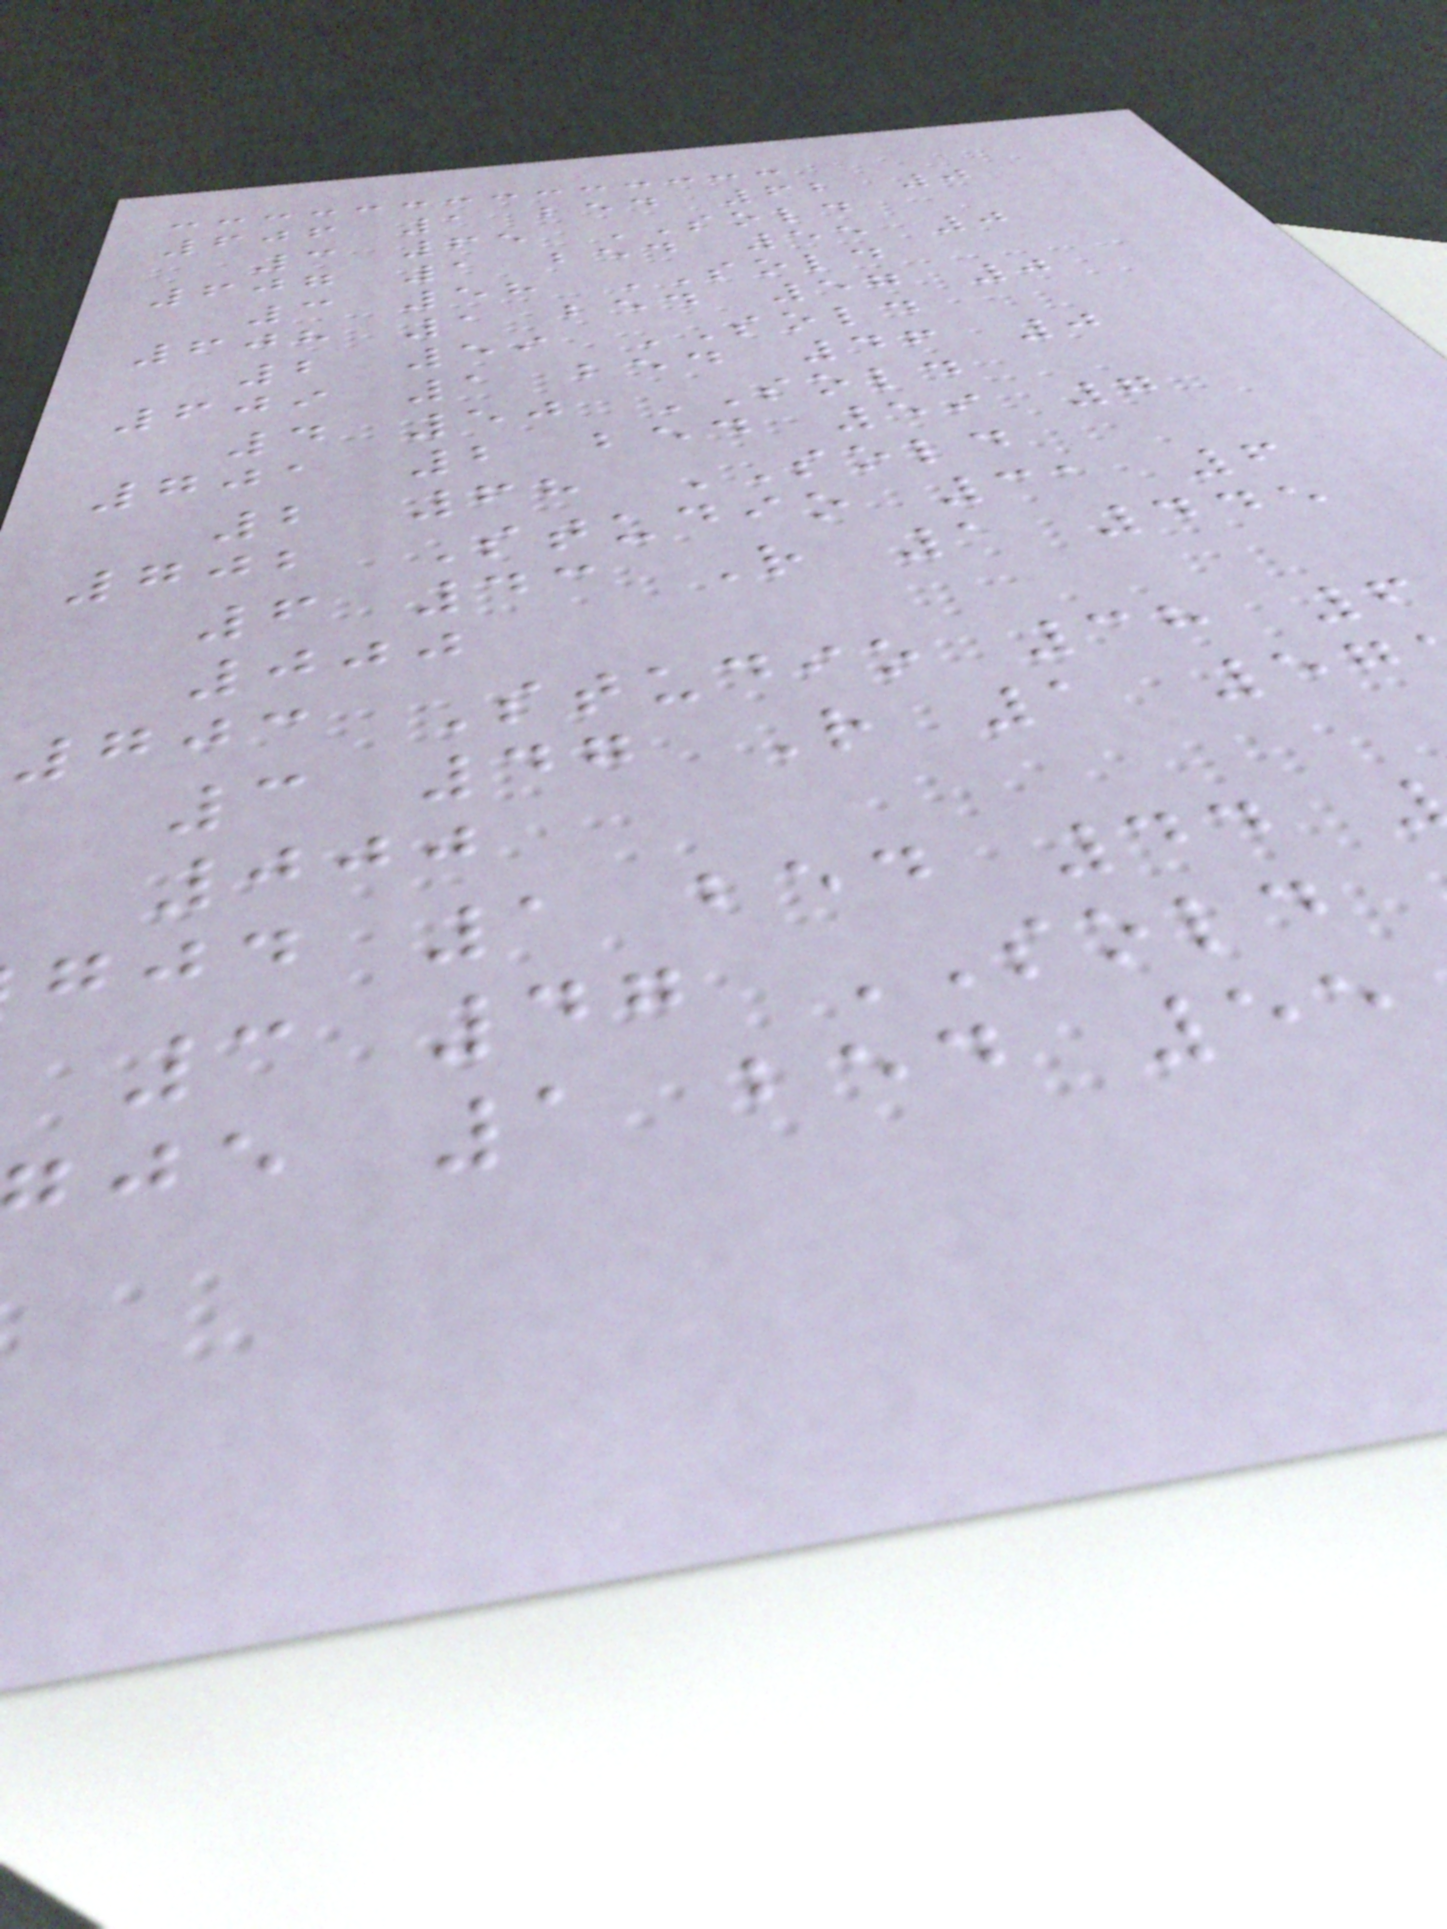606 1 bed 62 0
3 65 SOLD
607 1 bed 55 0
3 58 SOLD
608 1 bed 57 0
2 59 SOLD
609 1 bed 46 0
4 50 SOLD
701 2 bed 59 7
2 68 SOLD
702 Studio 31 6
6 43 R 1 445
000
703 Studio 38 6
3 47 R 1 57
000
gjd 1 bed 44
3 47 SOLD
je 1 bed 55
